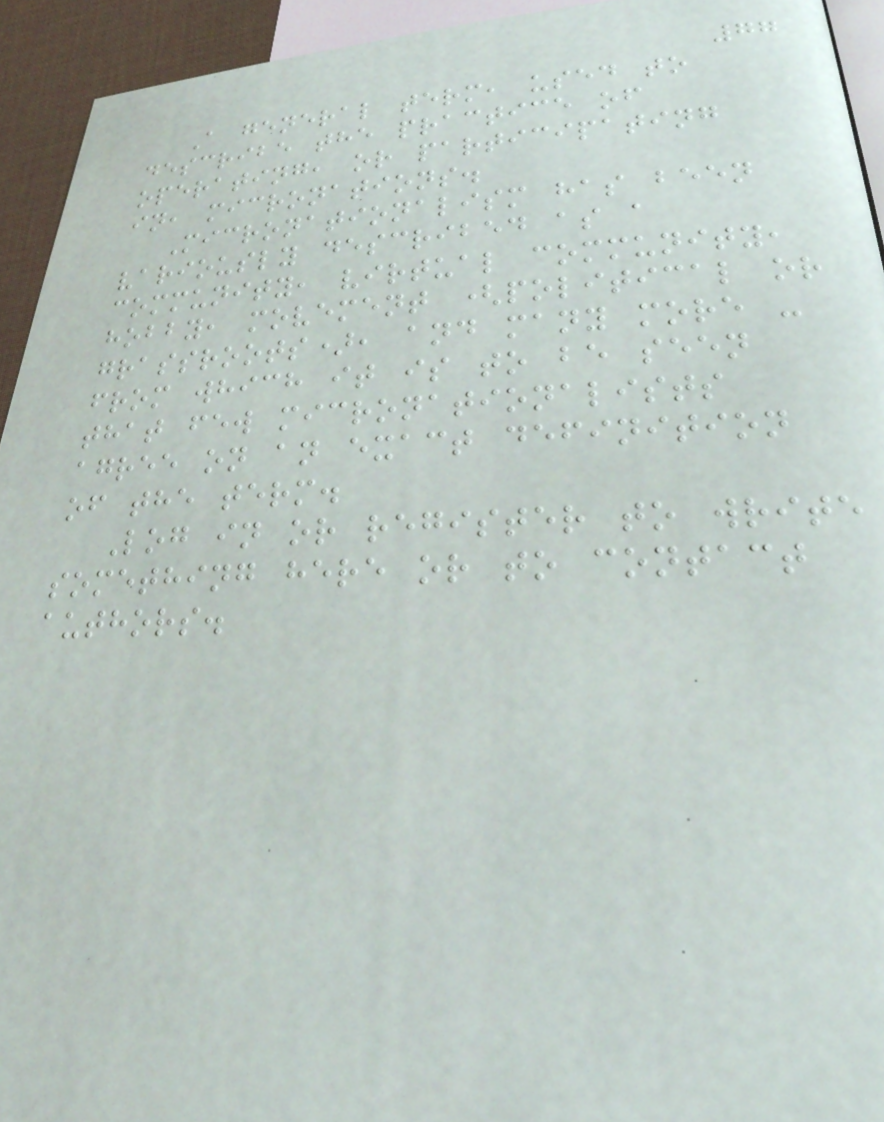77
A general term, used to
describe the practice of
operating, or participating
in, micronations.
Micronationalism has been
variously described as a
community, virtual community,
hobby, movement (political or
grassroots), and many more -
from which it is to be seen
that few micronationalists
agree on an exact definition
of the term.
Log in or register to write
something here or to contact
authors.
